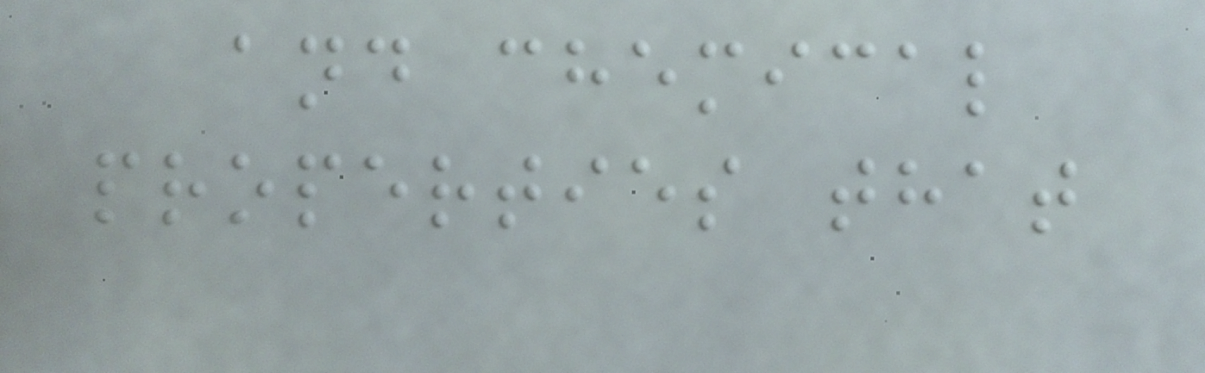and chemical
properties that
